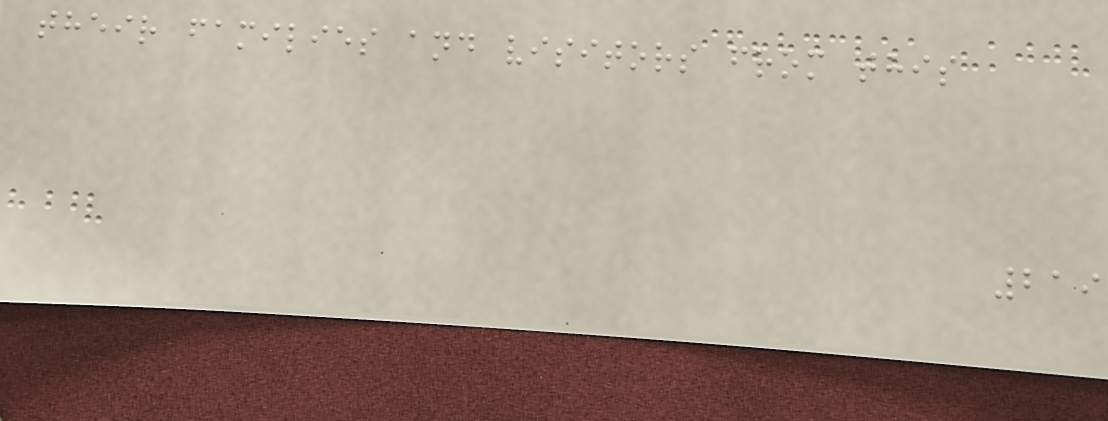their families and visitors from this
219
